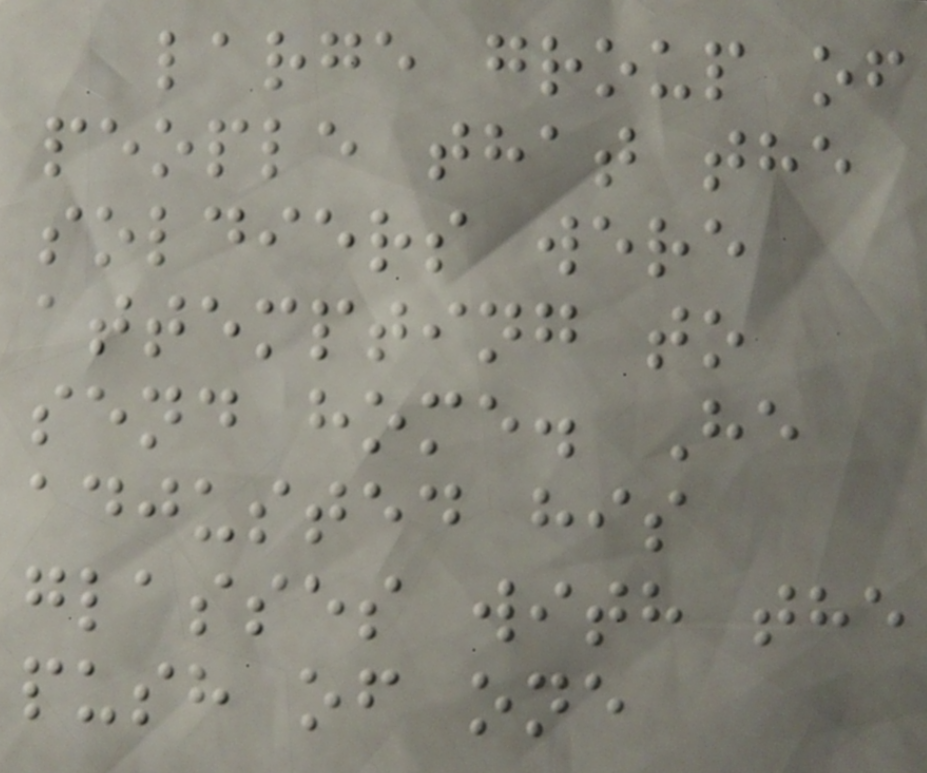large group of
people that the
soldiers were
attempting to
send home. He
adjusted his
glasses with the
push of one
